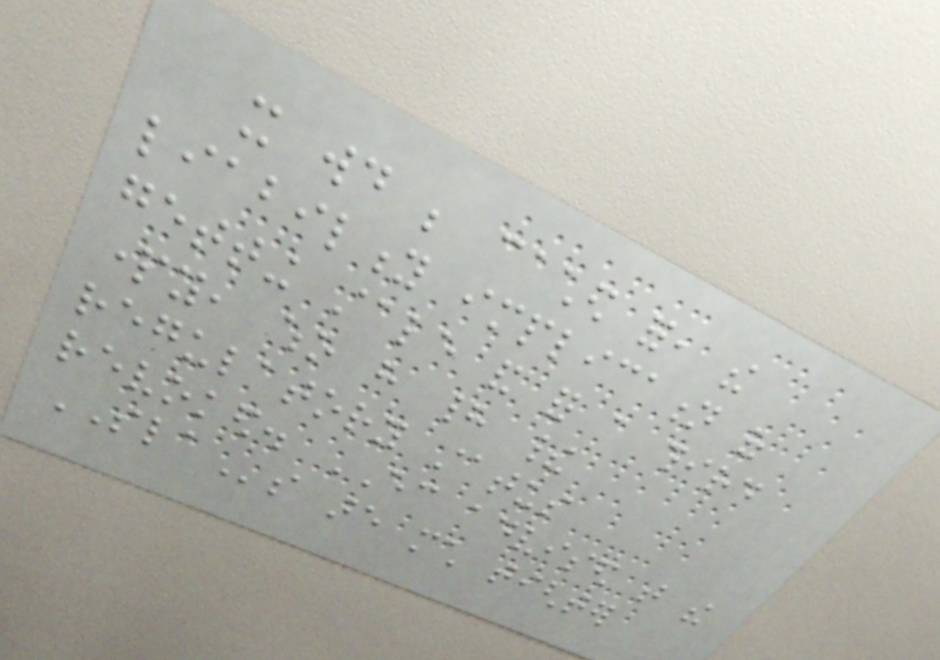it would be cached for, the
liability implication of
getting stale and for a third
party, who have had their
regulatory status
revoked. EC advised that the
SLAs are much tighter
